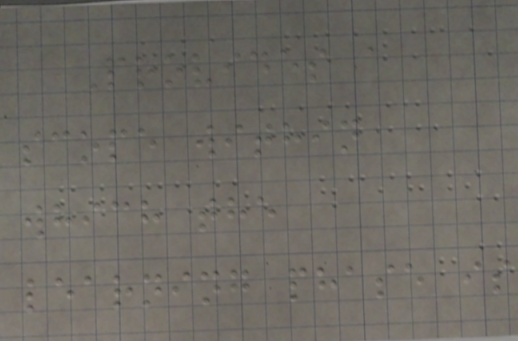Provides a
scope within
which the
learning phase is
